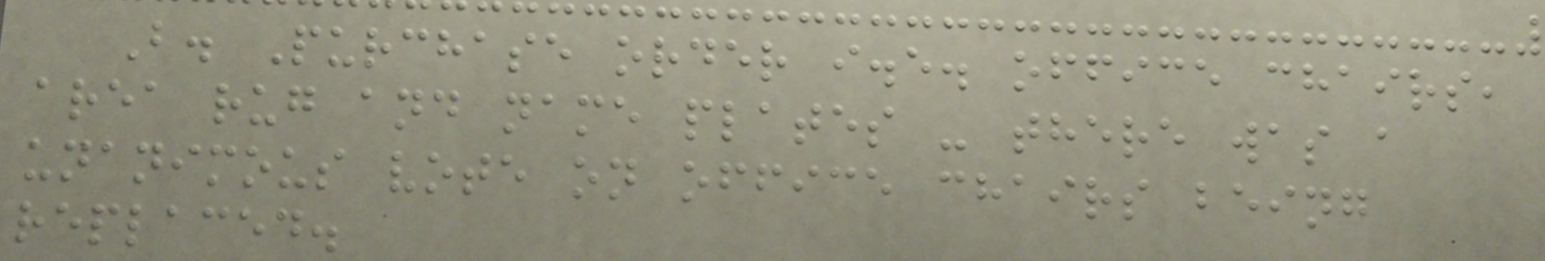B. Purchase order i.e. office chairs,
area rug and name plates - there was a
unanimous vote on office chairs being
replaced.
